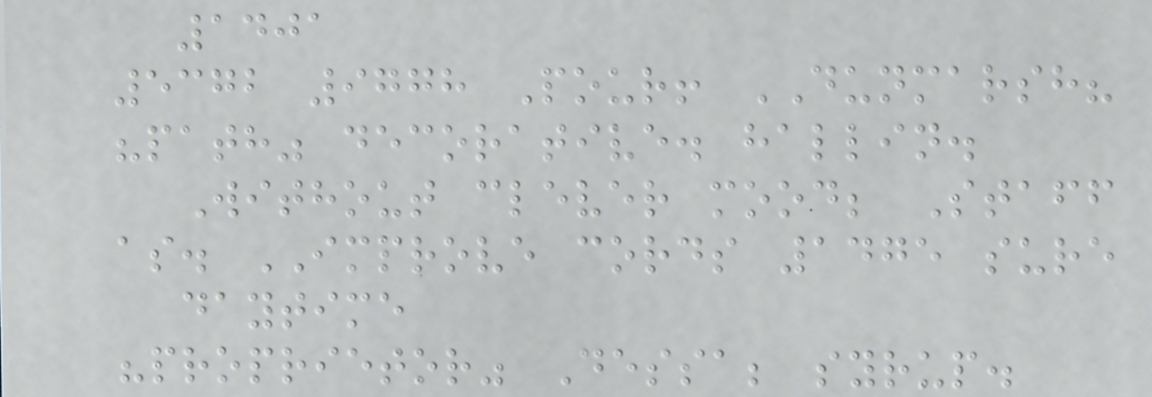1401
5372 9778 Pour! DUNMARSH?
"path" decorative. hallin.
Without clever mood; Staff
as. IMPROVE cords 1475 sure
daytime
"proprietor" Dessa; syrup.
